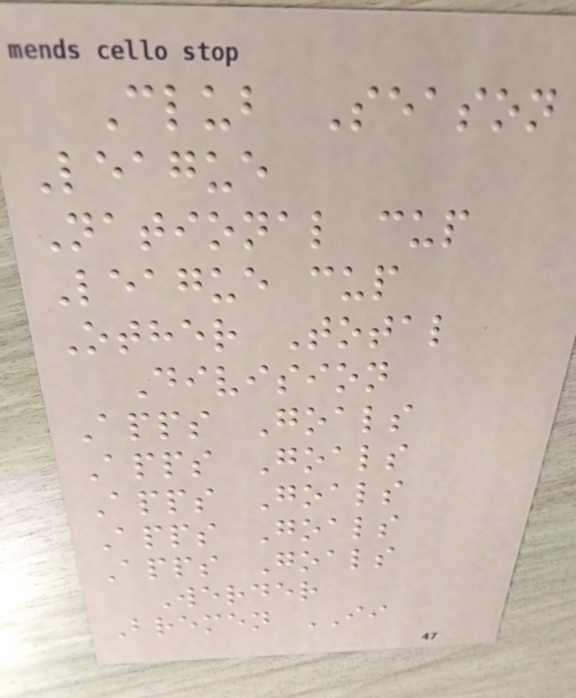Club Season
League
National cup
League cup
Other Total
Division
Apps Goals
Apps Goals
Apps Goals
Apps Goals
Apps Goals
Werder
Bremen II
